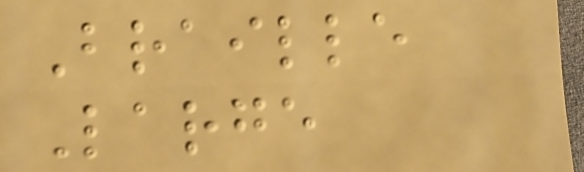Braille
Large
